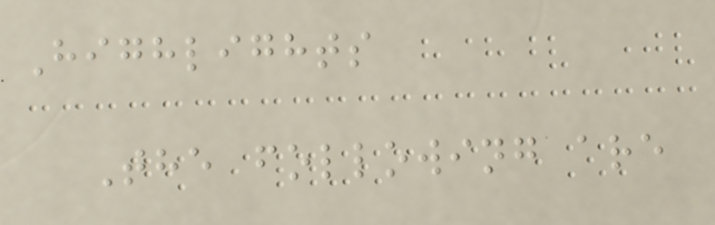Highlights
The following are
